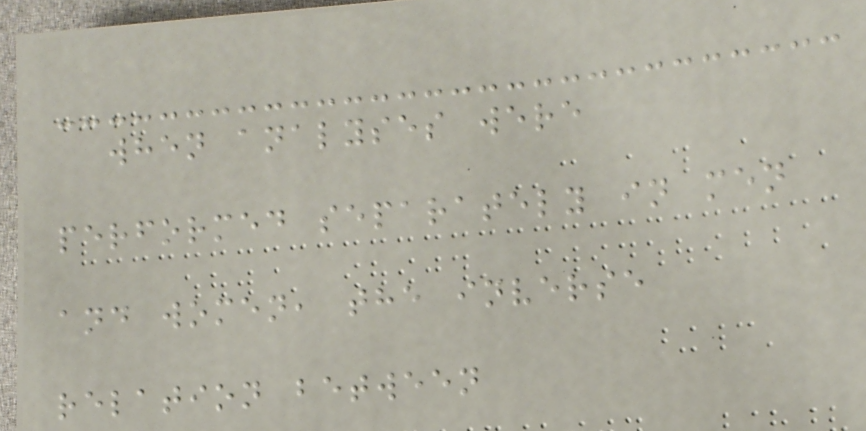when analyses were
performed separately in men
and women, the inverse
relation between
